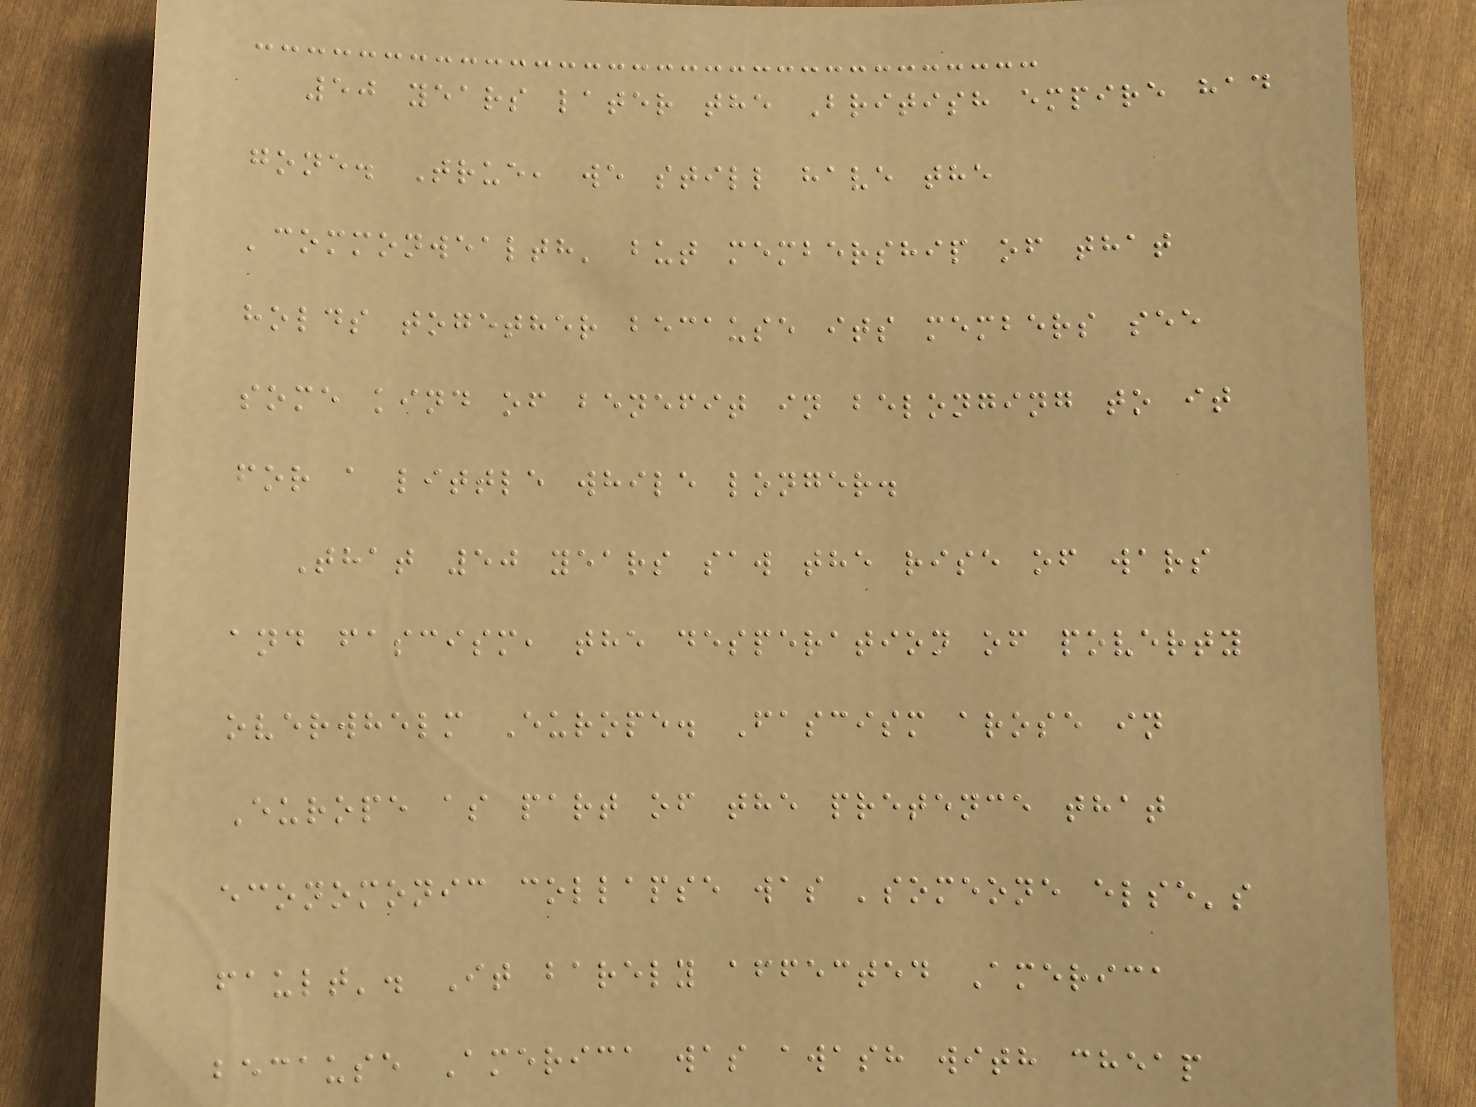50 years later the British empire had
gone. True, we still have the
'commonwealth' but membership of that
holds together because its members see
some kind of benefit in belonging to it
for a little while longer.
That 50 years saw the rise of wars
and fascism, the desperation of poverty
overwhelm Europe. Fascism arose in
Europe as part of the pretence that
economonic collapse was 'someone else's
fault'. It barely affected America
because America was awash with cheap
